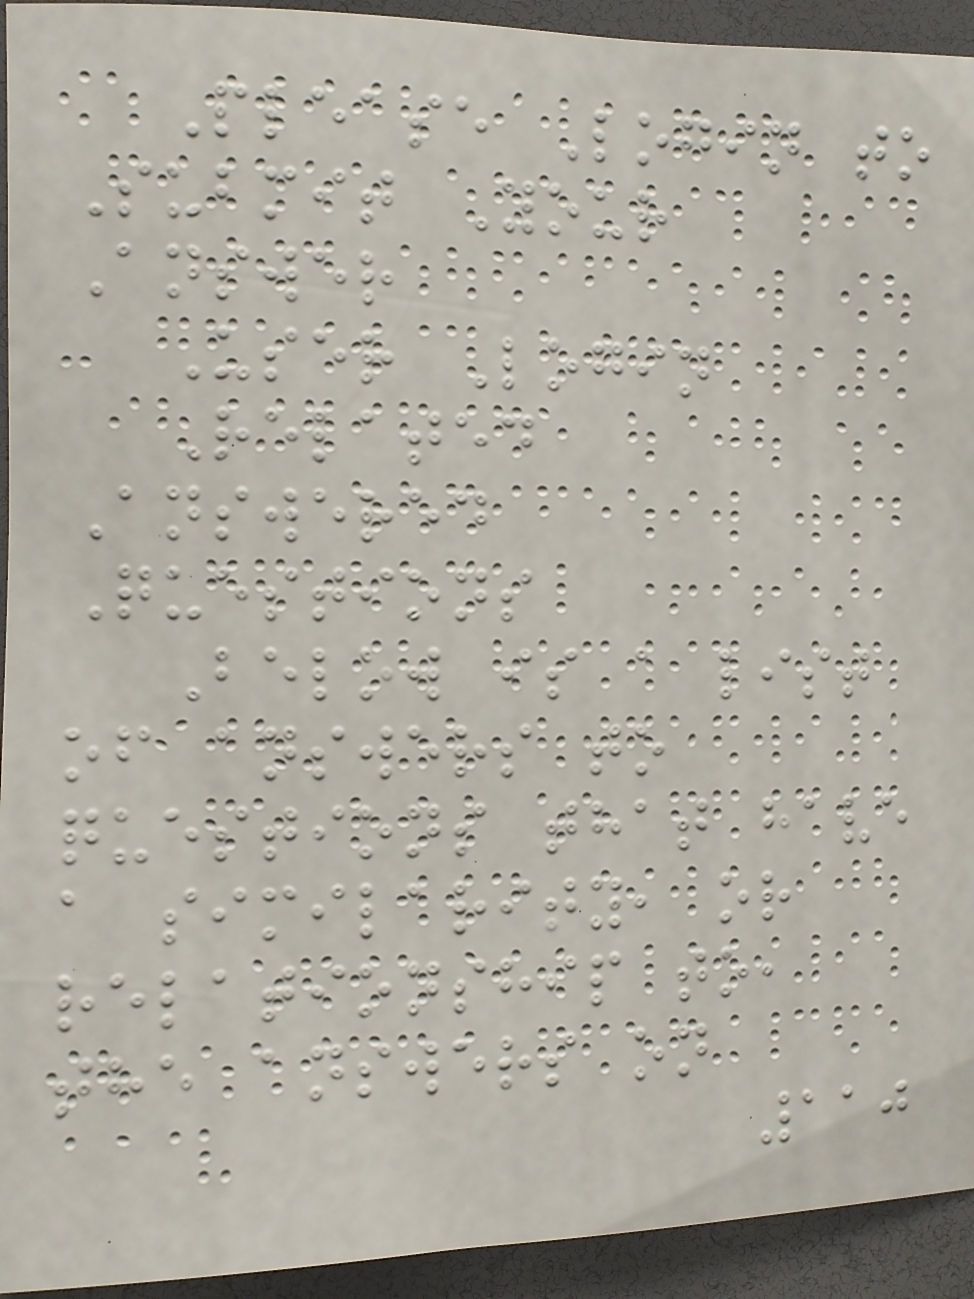Please Login to
Submit Your
Answer
User Login
Related
Answered
Questions
Below is a list
of answers to
questions that have
a similarity, or
relationship to,
the answers on
110
